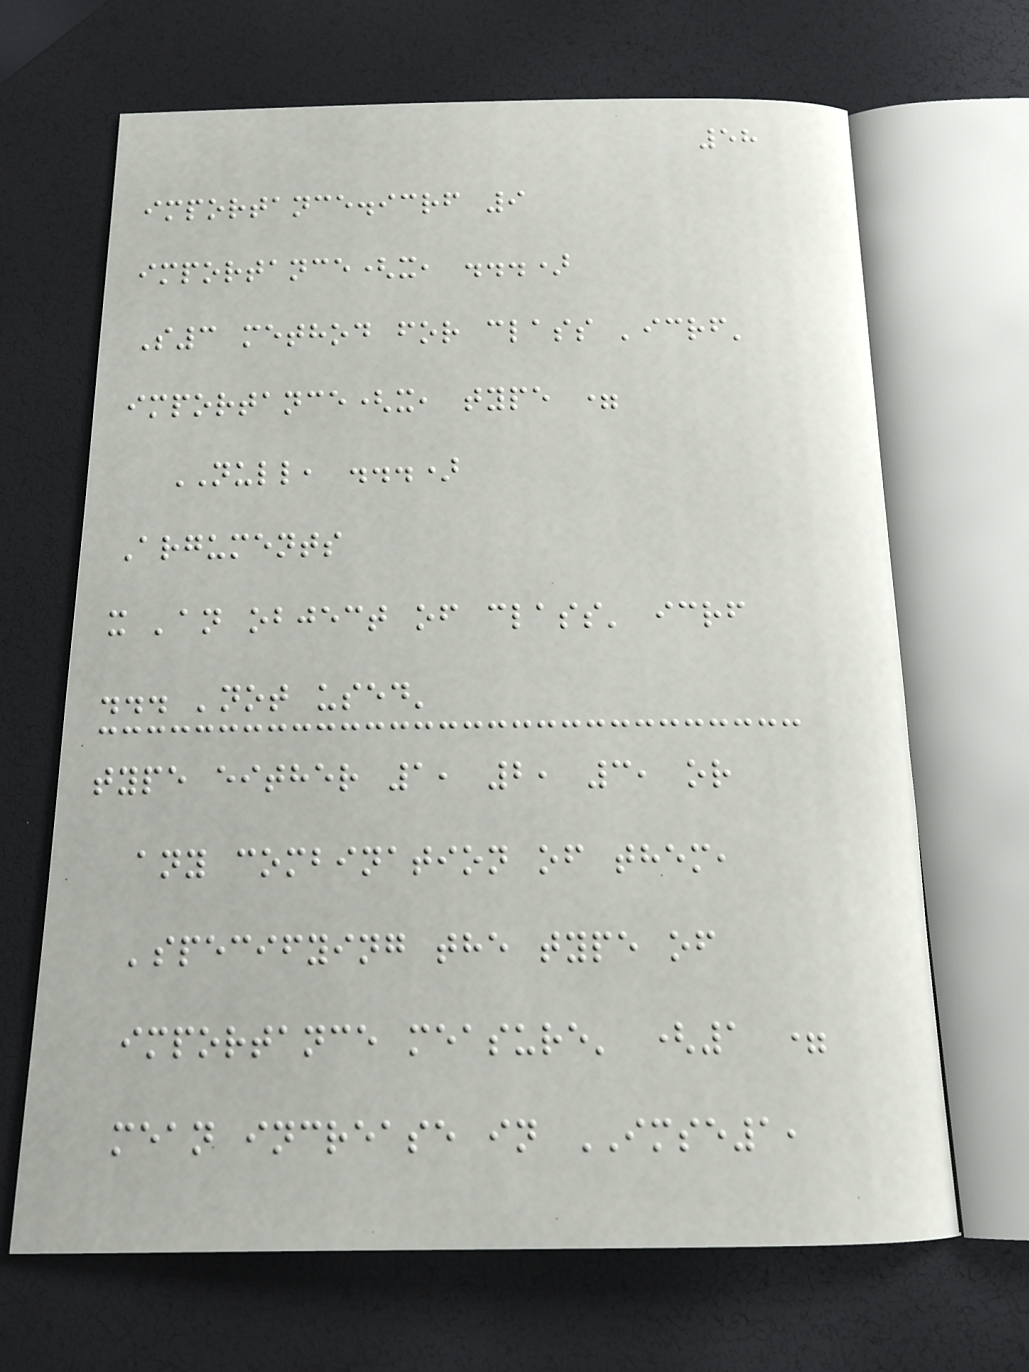58
importance.icrf 9
importance(x, ...)
S3 method for class 'icrf'
importance(x, type =
NULL, ...)
Arguments
x 'an object of class' icrf
... 'not used'
type either 1, 2, 3, or
any combination of them,
'specifying the type of
importance measure' (1 =
mean increase in IMSE1,
